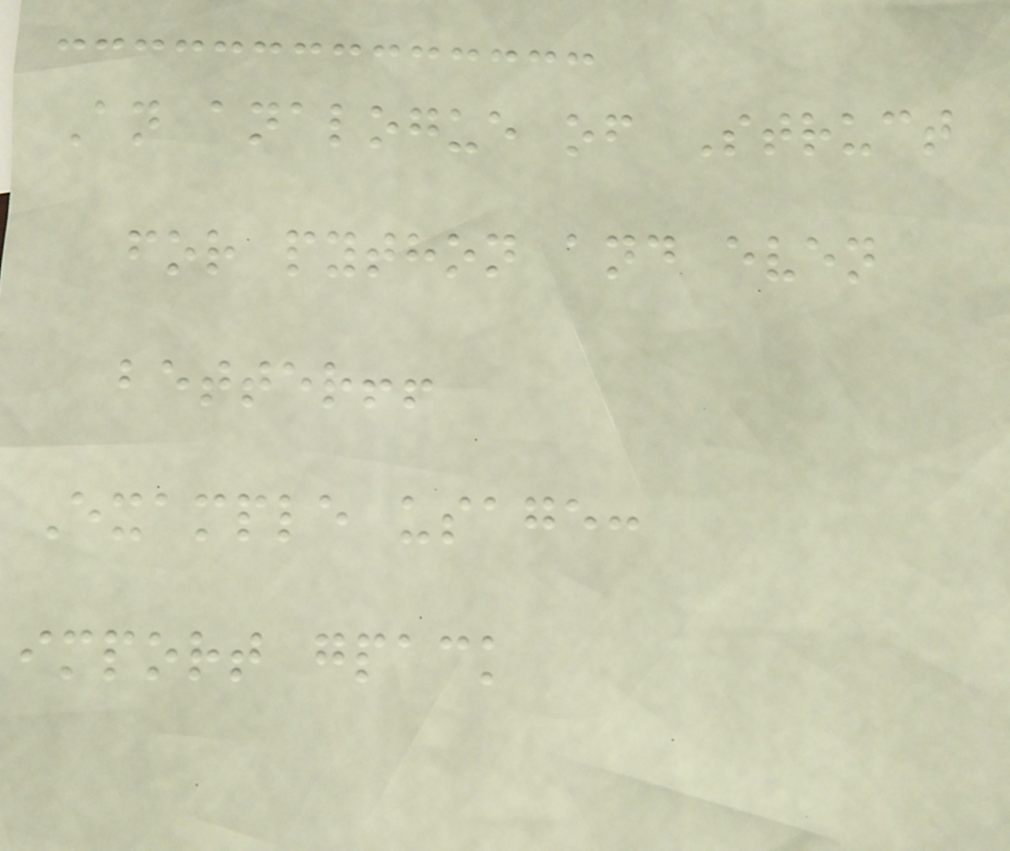An analogue of Struct
for python and even
better!!
Example usage:
import gpack
